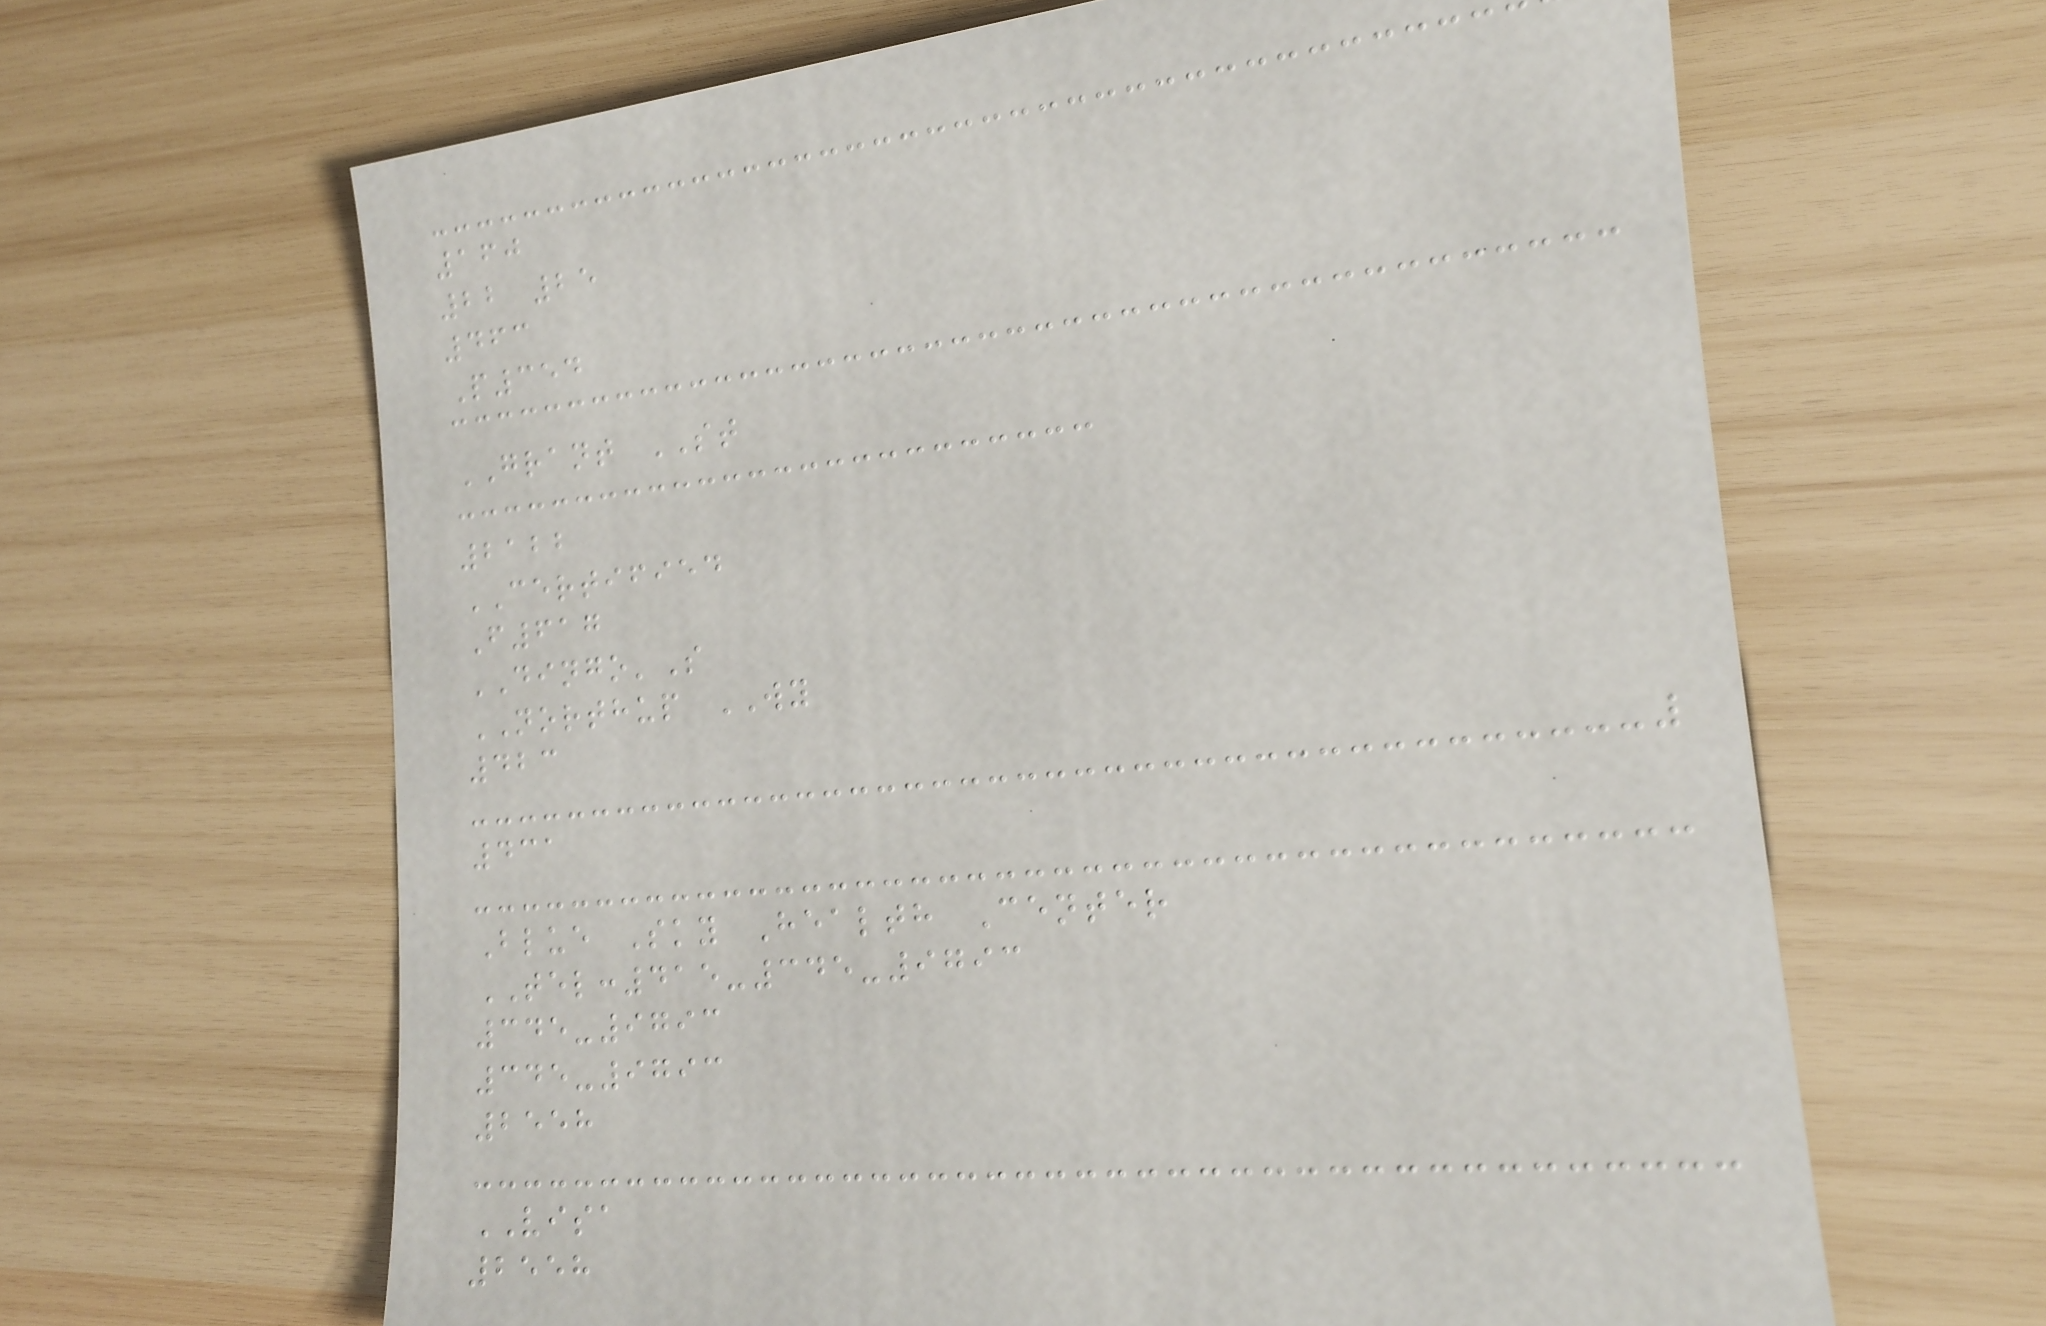160
22 25
463
P354
GRANT ST
2122
CERTIFIED
F617
DINGO'S
NORTHUP WY
423
431
Blue Sky Health Center
TEL:415-345-9793
345-9793
345-9793
2558
VISA
2558
